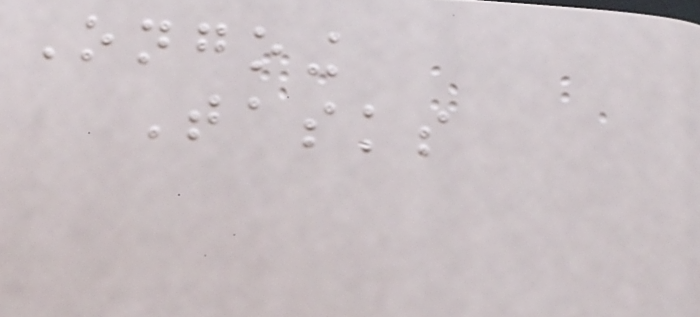Ongoing
Tasks
